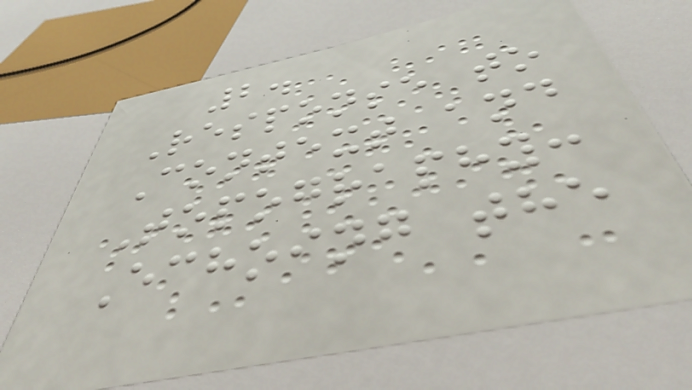2.
Response to
Context and
Topography:
Echoing the
